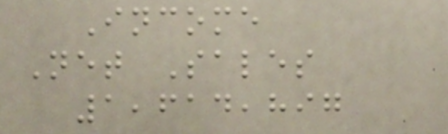Income
Net Sales
1,614,897
